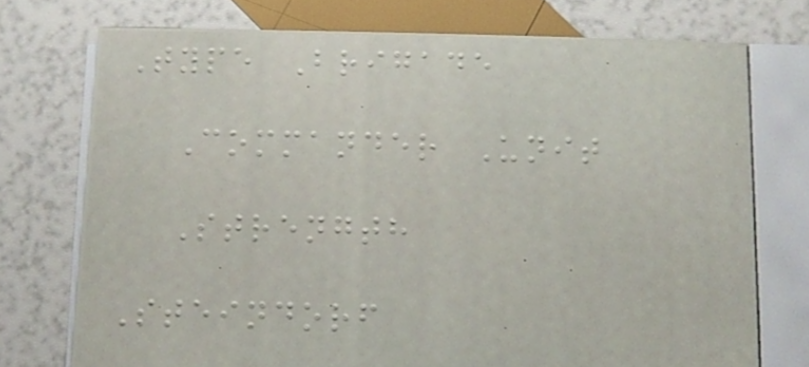Type Brigade
Commander Unit
Strength
Steindorf
